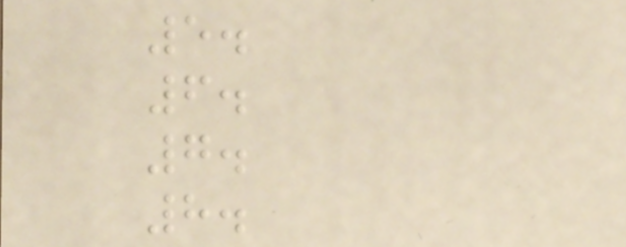5.
6.
7.
8.
